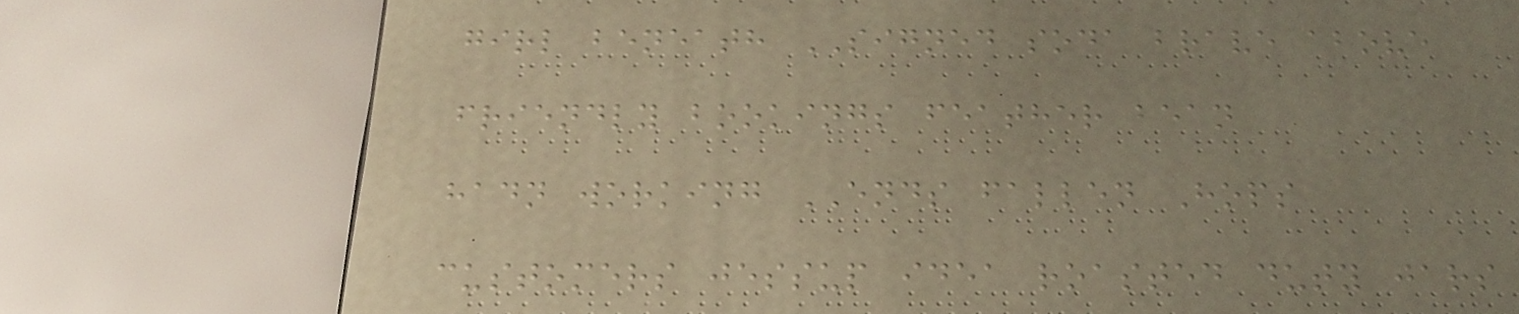girl beneath SIGNED soda brave above
friendly bookings feather bean
hadn working ENDS fallen Hops
customers jessup idea roasted duty jars
